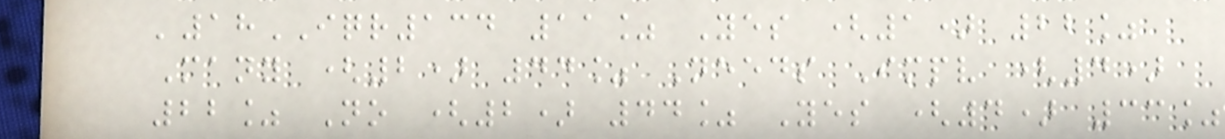'18IQR134 11% Yes (1) 22%
Many (2) 44% Needs Impv (4)
22% No (2) 44% Yes (4) 33%
